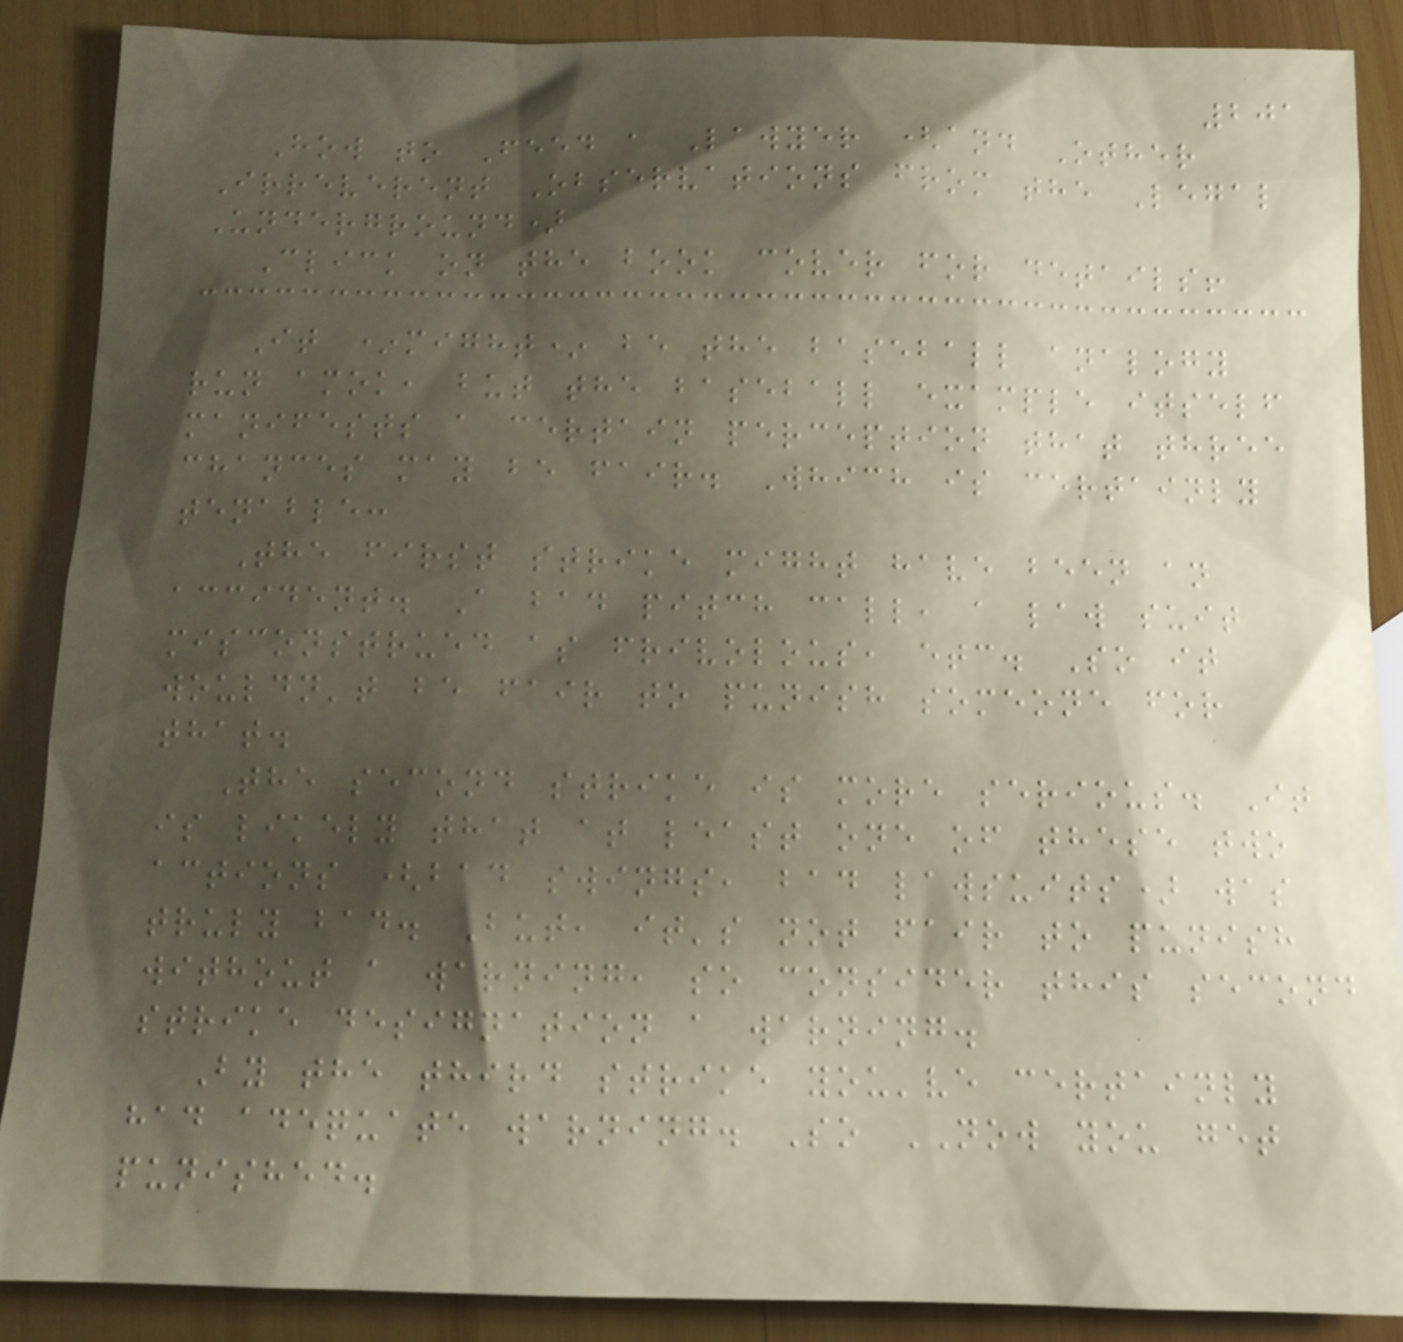201
How to Feed a Lawyer (and Other
Irreverent Observations from the Legal
Underground)
Click on the book cover for details!
It *might* be the baseball analogy
run amok, but the baseball example itself
manifests a certain perception that three
chances may be fair. Which is certainly
tenable:
The first strike might have been an
accident. A bad pitch call, a law suit
misconstrued as frivolous, etc. So it
wouldn't be fair to punish someone for
that.
The second strike is more serious. It
is likely that at least one of these two
actions (bad swings, bad lawsuits) was
truly bad. But, it's not fair to punish
without a warning, so consider this second
strike designation a warning.
By the third strike you've certainly
had adequate warning. So NOW you get
punished.
